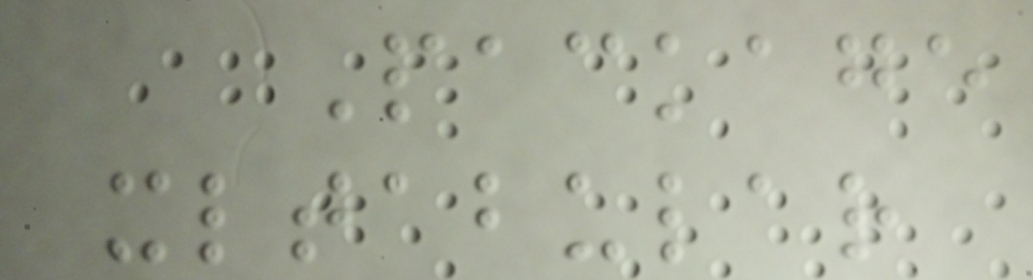Package
xltabular
